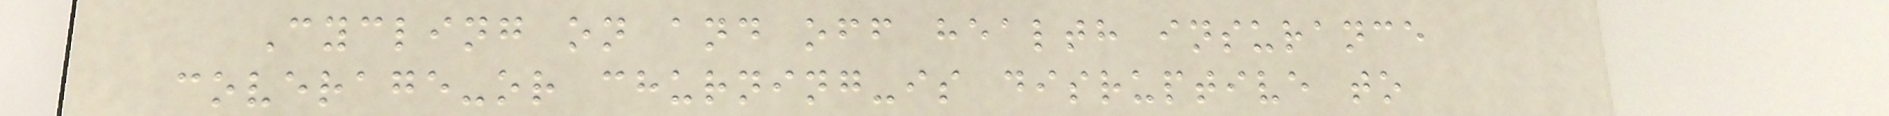Cycling on and off health insurance
coverage-or churning-is disruptive to
